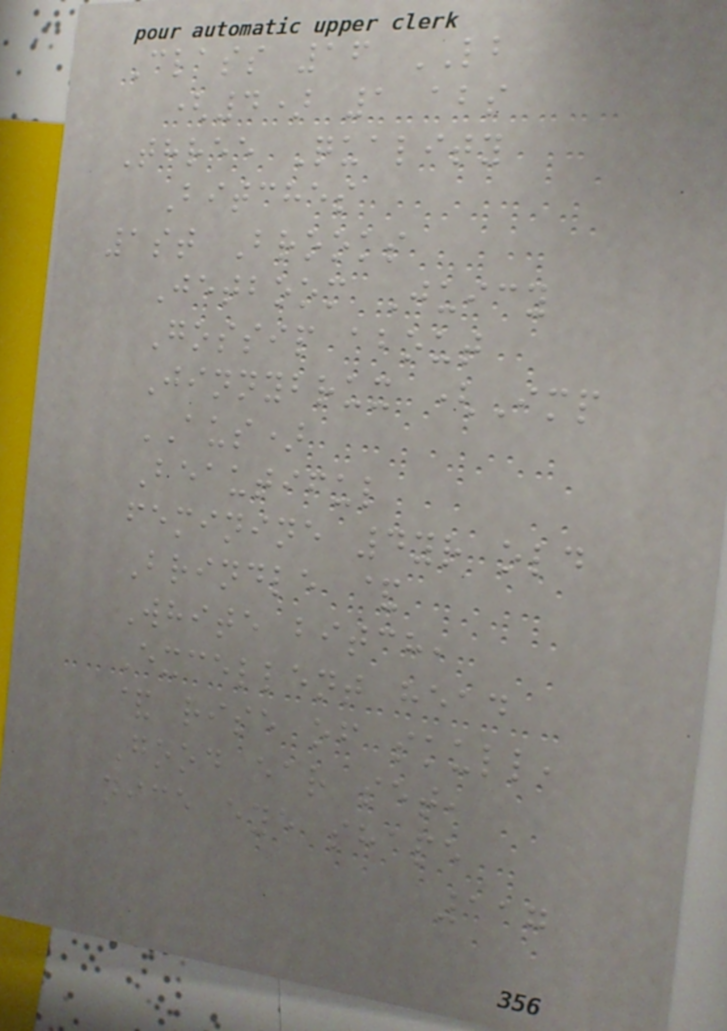Class 16 LB
(4) 1 abs
Three Quality
Bitches
1st Brooks
Jetboom Juicy
Gossip about
Jinnybrux (Imp
AUS)
Beautiful
feminine 4yr old
Brindle &
White bitch,
Excellent head
& rise of skull,
Good ear set,
nice eye shape
117
